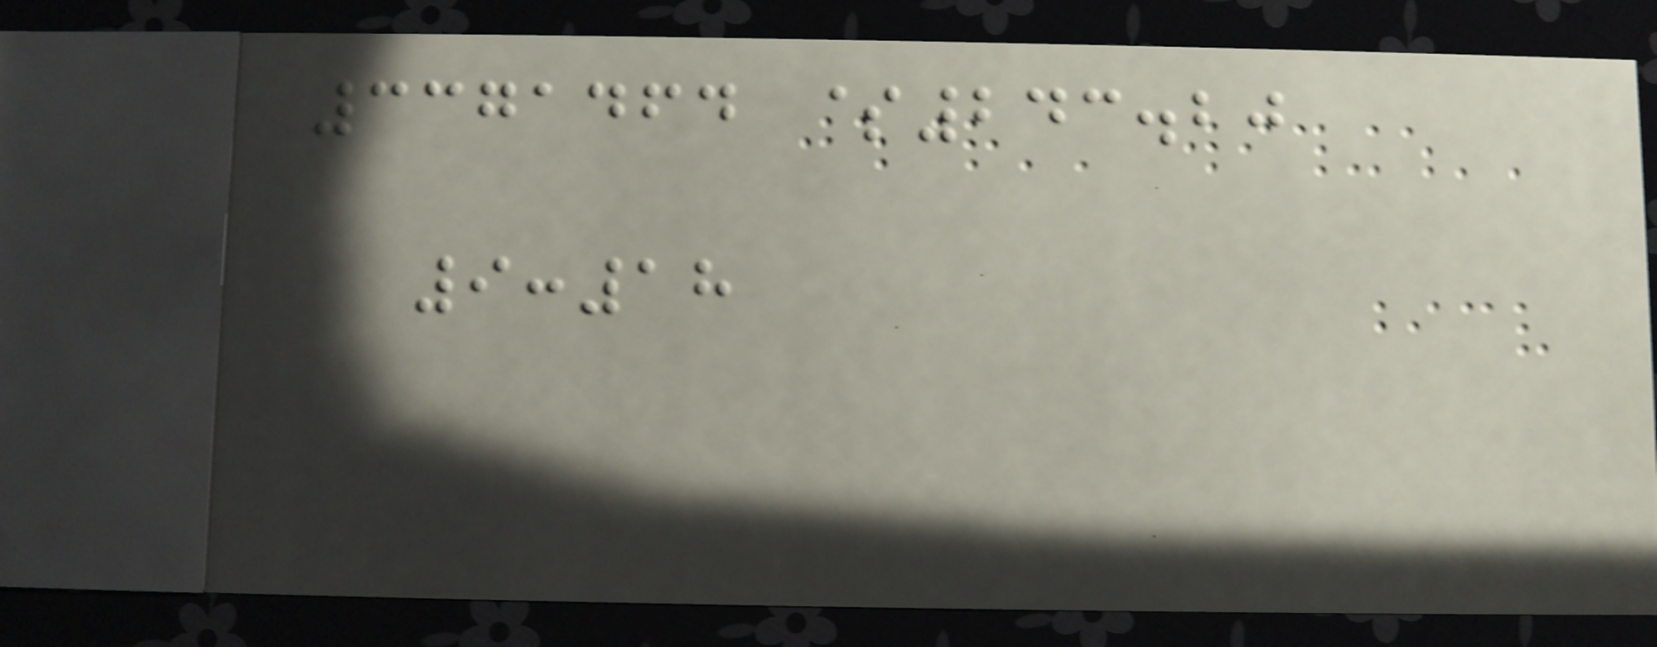3371464 $243.20
9:18
